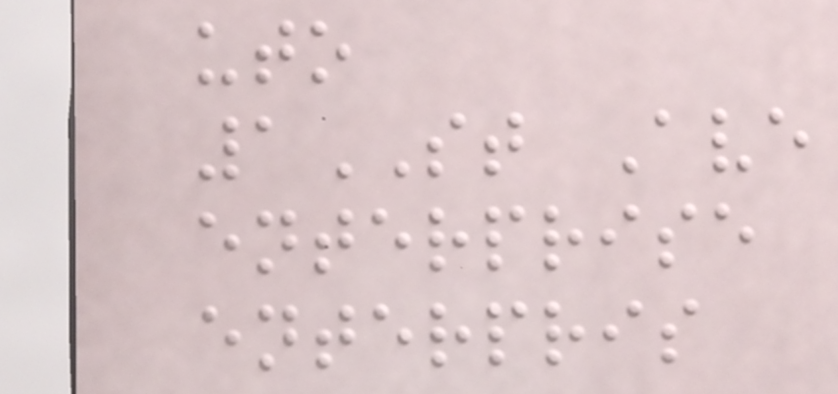uto
1ST Ave
enterprise
enterpris
